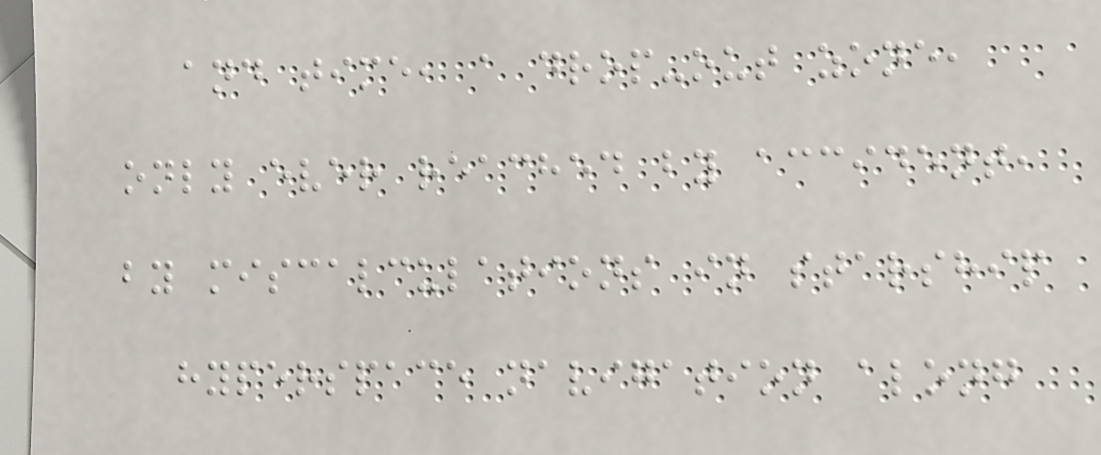and time, a drop-out zone,
only ever reached by accident,
by miscalculations in starship
hyperspace navigation along
